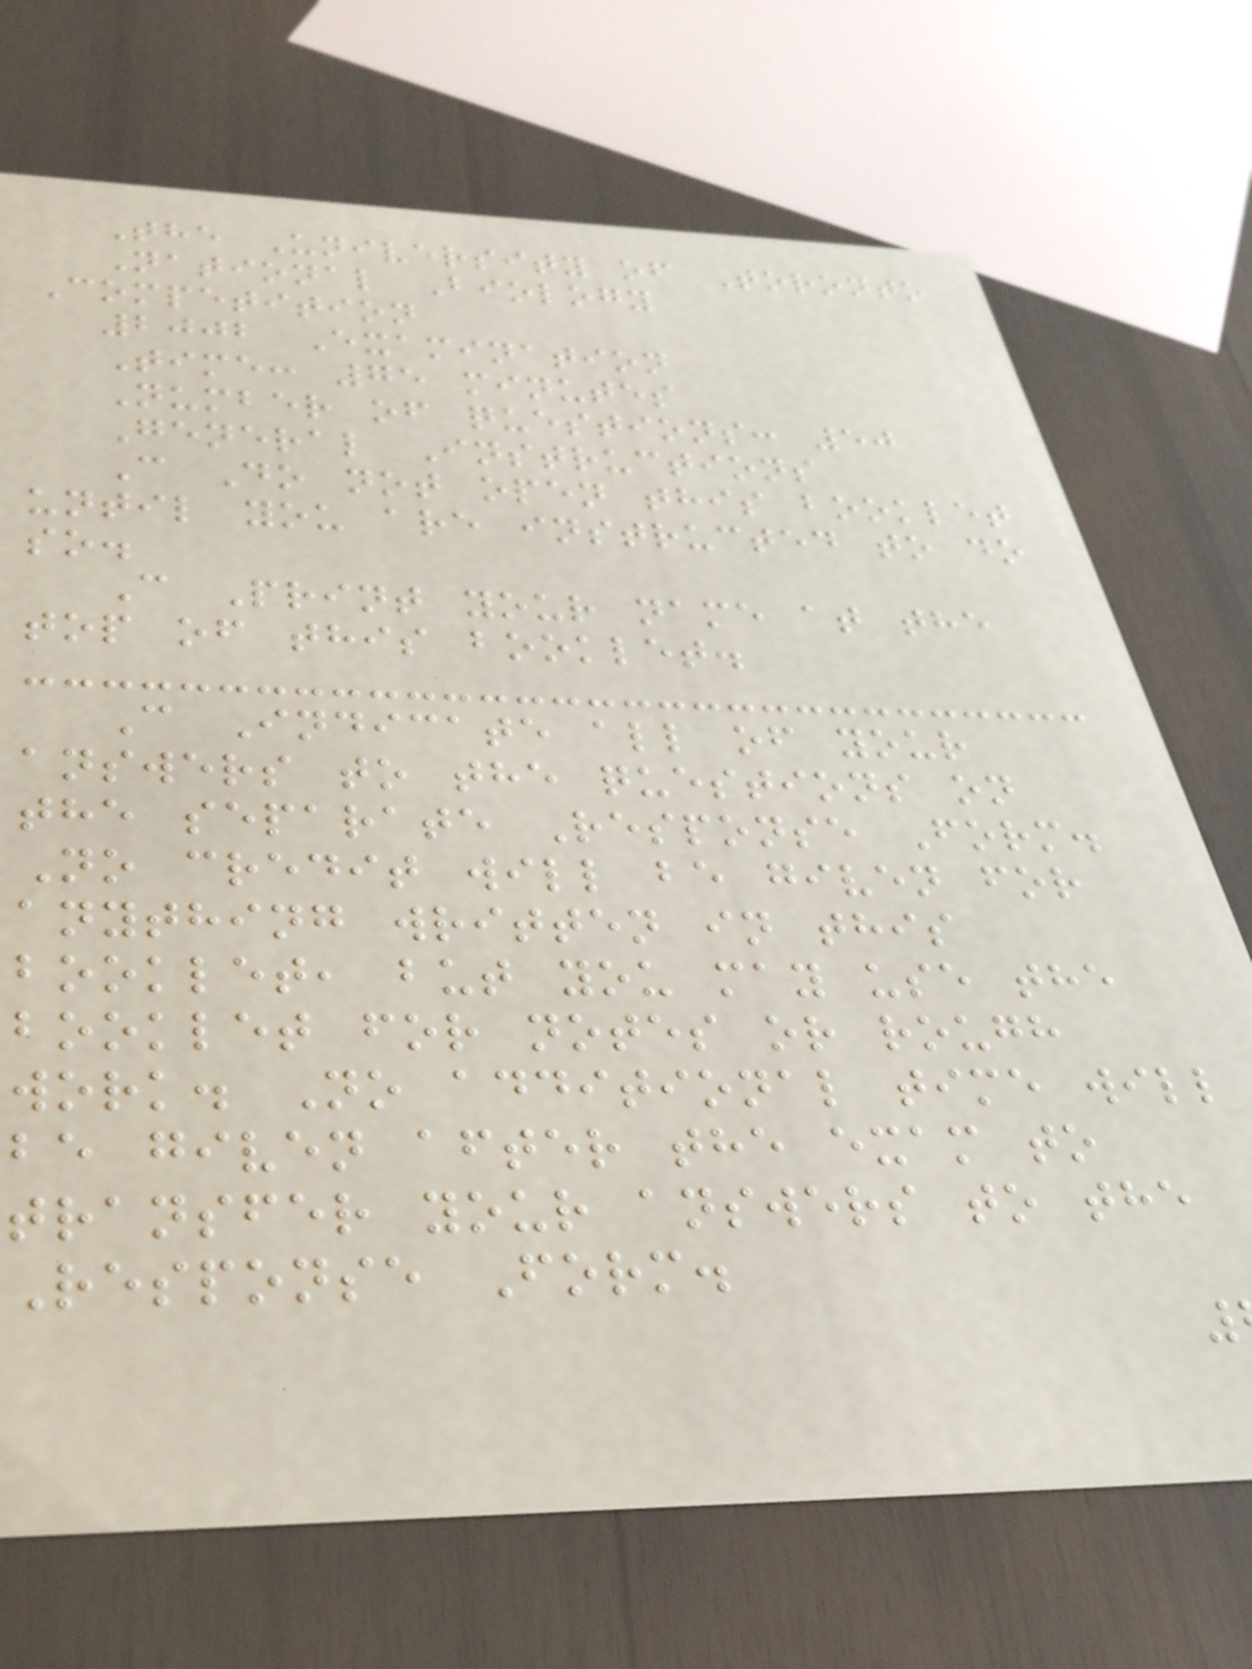The University of Toronto
National Biology
Competition
2002 Examination
Time: 75 minutes
Number of questions: 50
General Instructions
C Do not open this booklet
until you are instructed to do
so.
C Print your name at the
top of this booklet.
C Indicate all of your
answers to the questions on
the separate Response Form.
No credit will be given for
anything written in this
booklet, but you may use the
booklet for notes or rough
work. No additional time will
be given after the exam to
transfer your answers to the
Response Form.
